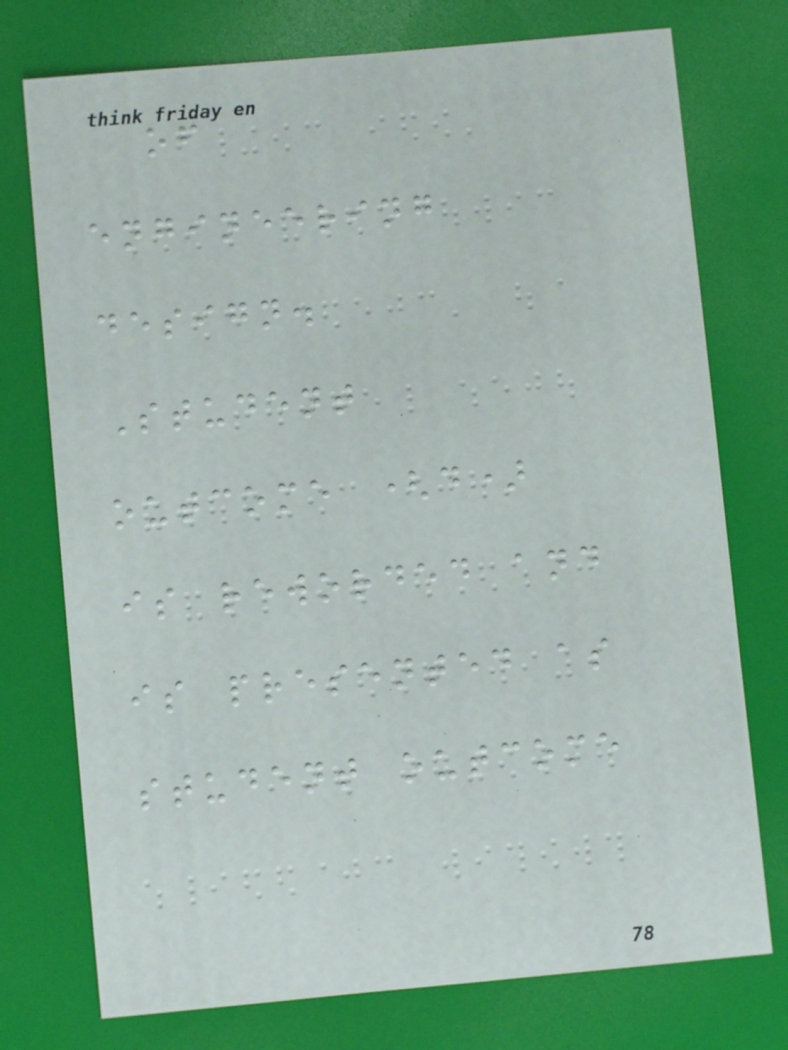of
engineering
design.
Student
outcome (d)
is reworded and
is presented as
student outcome
